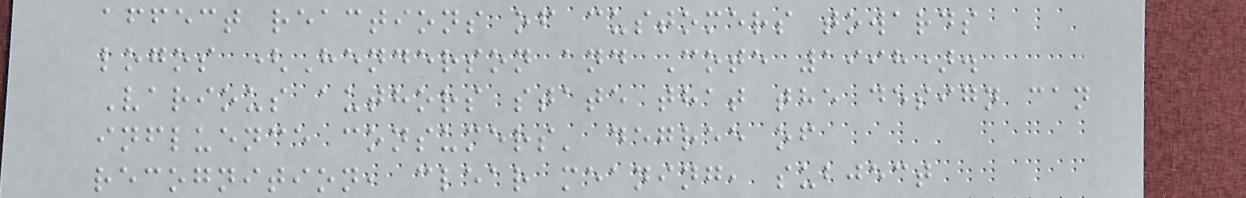affect reactions of customers towards
logos (Henderson and Cote 1998).
Various authors state that the design can
influence consumers' degree of
recognition, clear meaning, subject
